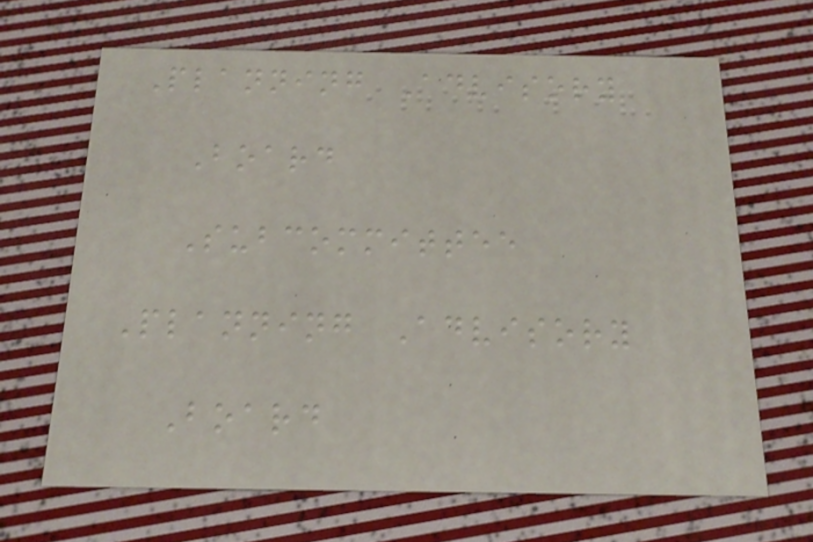Planning Advisory
Board
Subcommittee
Planning Advisory
Board
